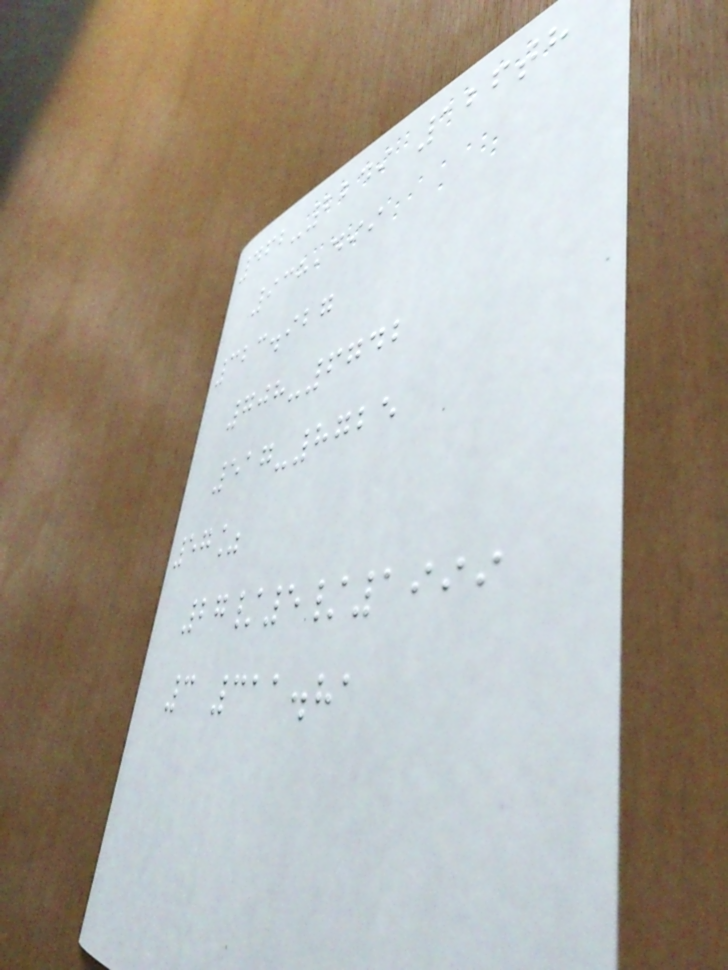462-2249 126th
938,499
323.927
708-6742
517-8725
57%
27/5/1999
3 311.81
